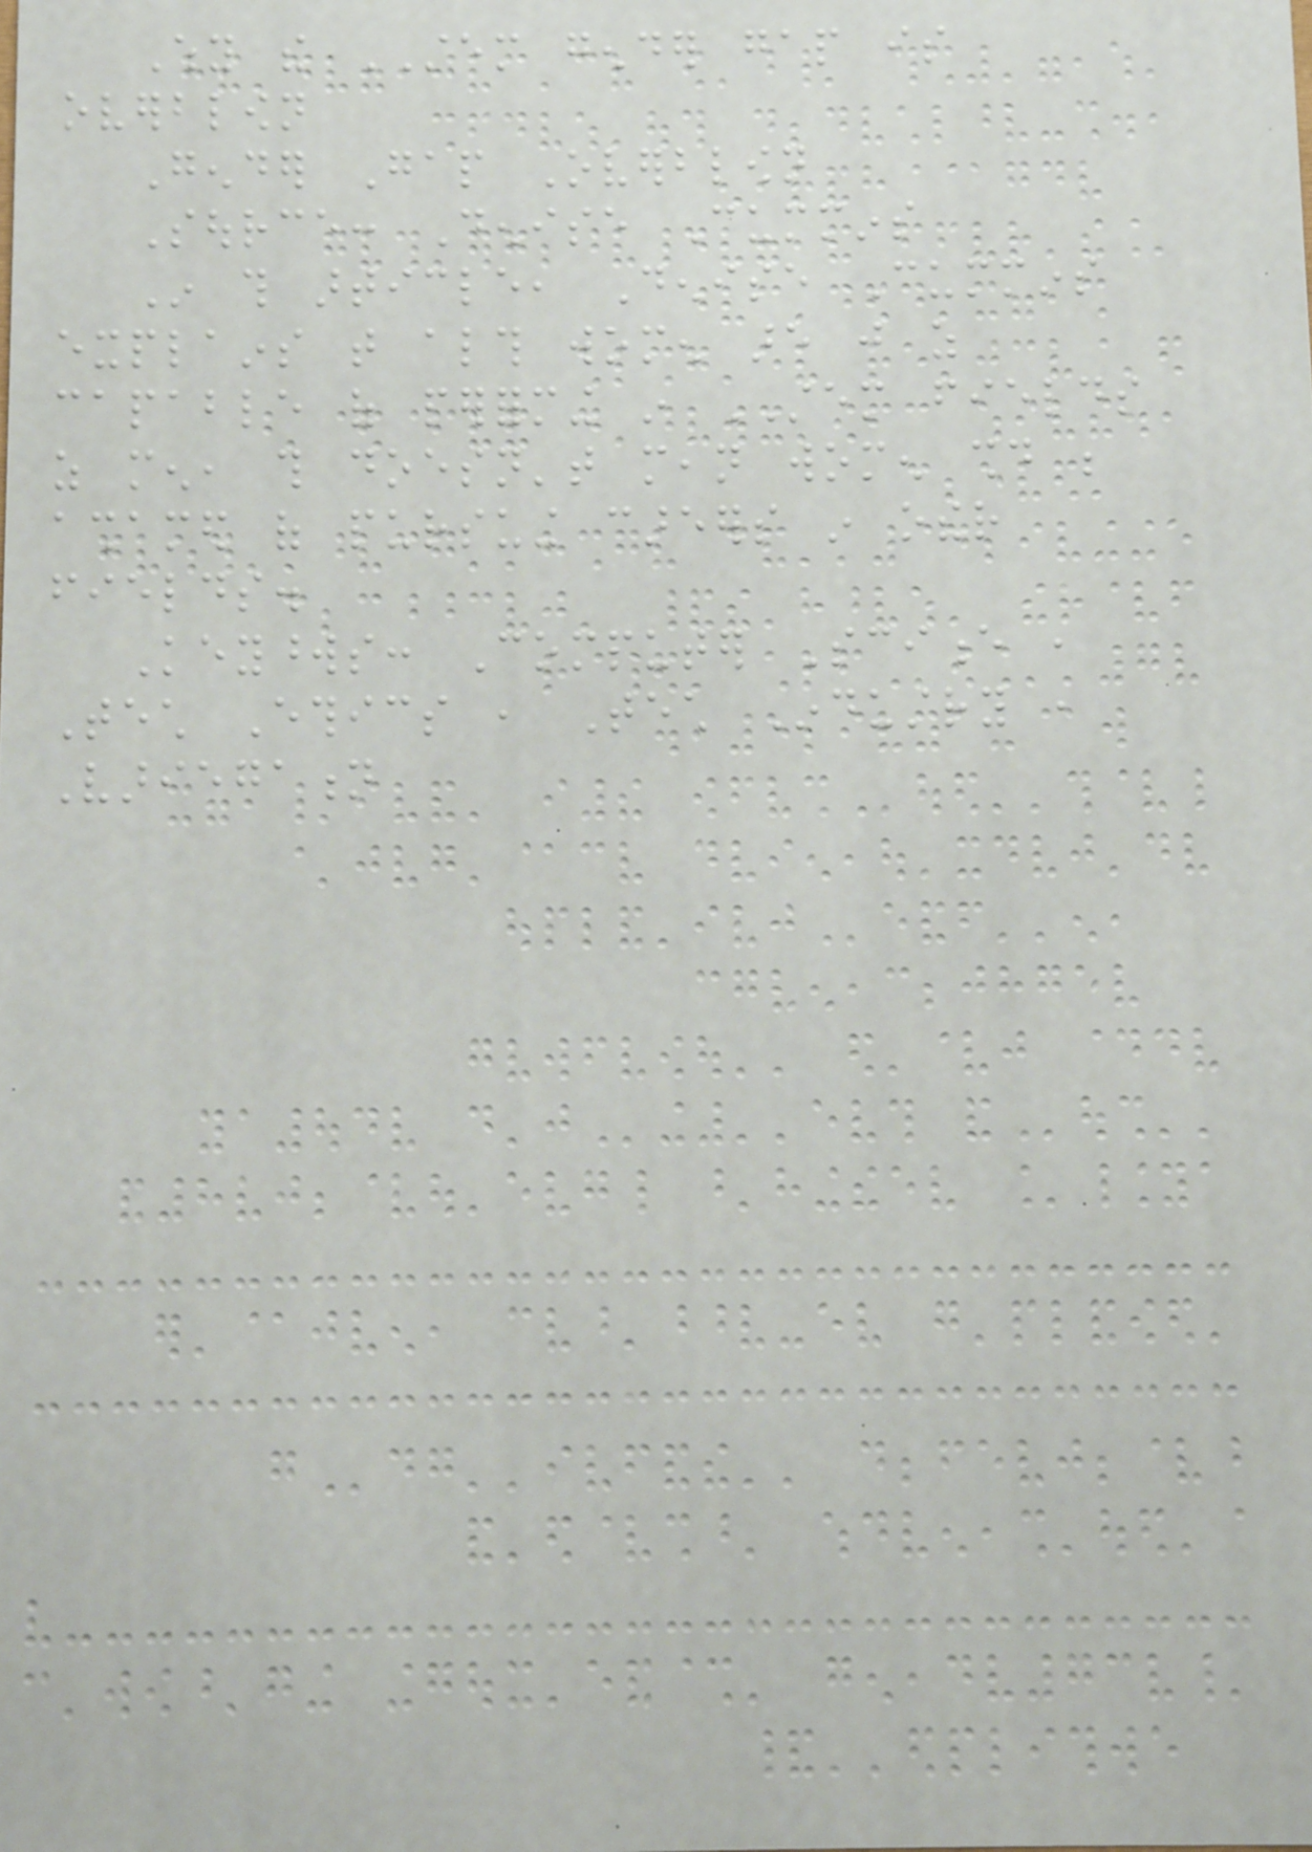Why the STEM gender gap is
overblown
Gender Gap Overblown
Source: Denise Cummins
In this article, Denise Cummins
explains that although women are just as
capable of performing in STEM fields
as men, this doesn't mean women should be
ashamed of pursuing careers in other
fields.
Keywords: Computer Science ,
Tech Ethics , Tech Industry ,
Variegation
